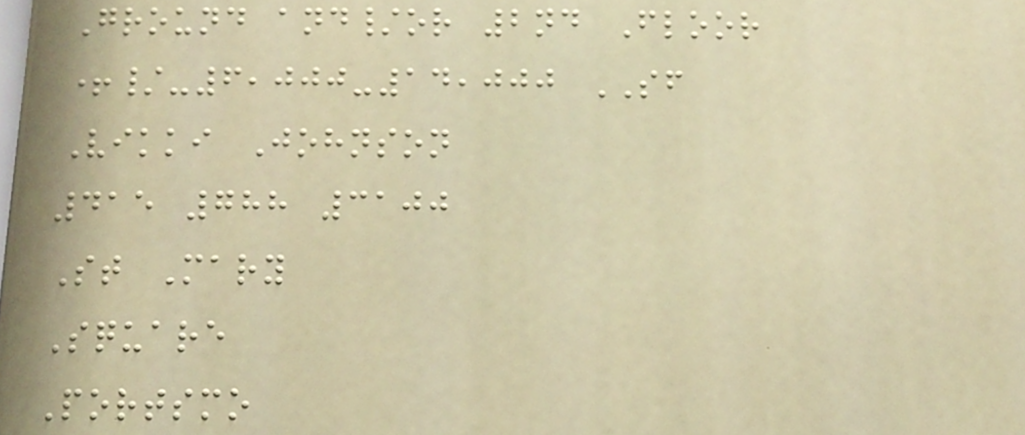Ground and/or 2nd Floor
+/-6,000-14,000 SF
Vikki Johnson
415 788 3100
St Mary
Square
Portsmo
